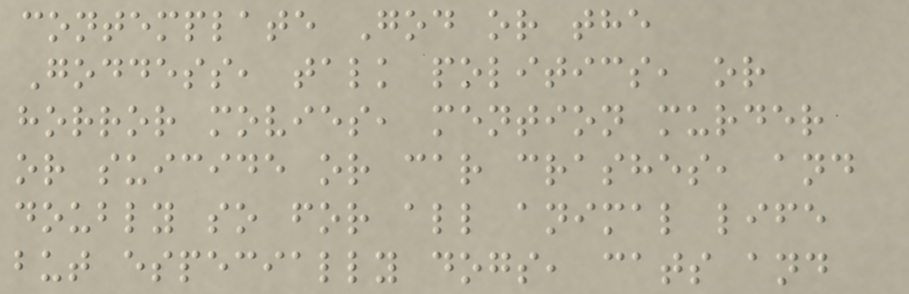contemplate God or the
Goddess, talk politics, or
horror movies, mention murder
or suicide or car crashes, and
doubly so for all animal life
but especially dogs, cats and
